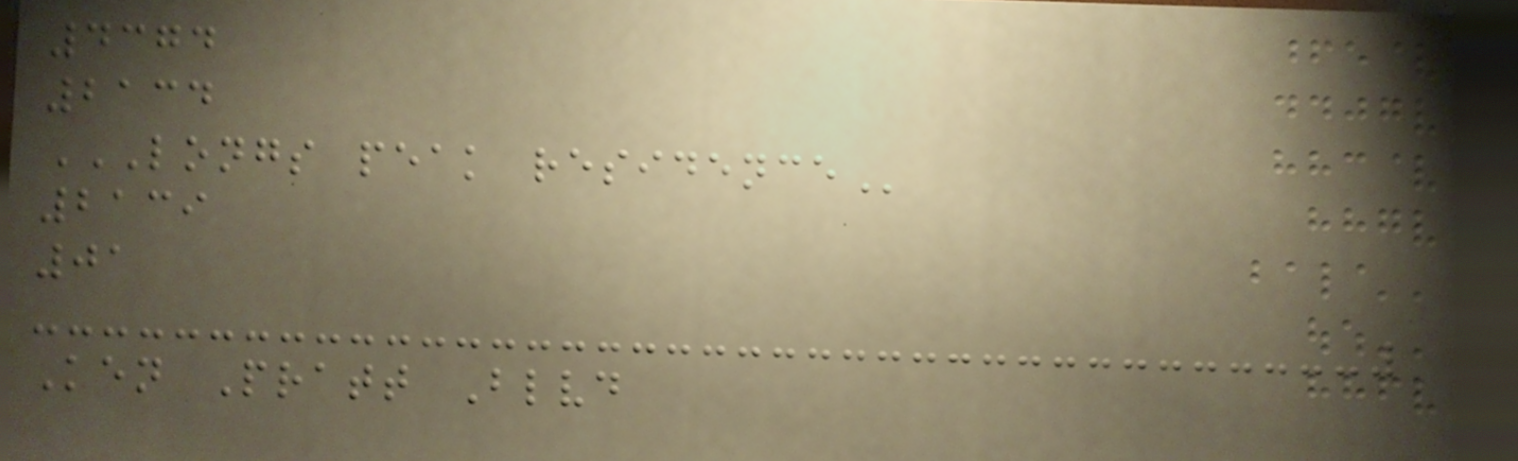4374
2134
LONGS PEAK RESIDENCE
2139
01
Ken Pratt Blvd
